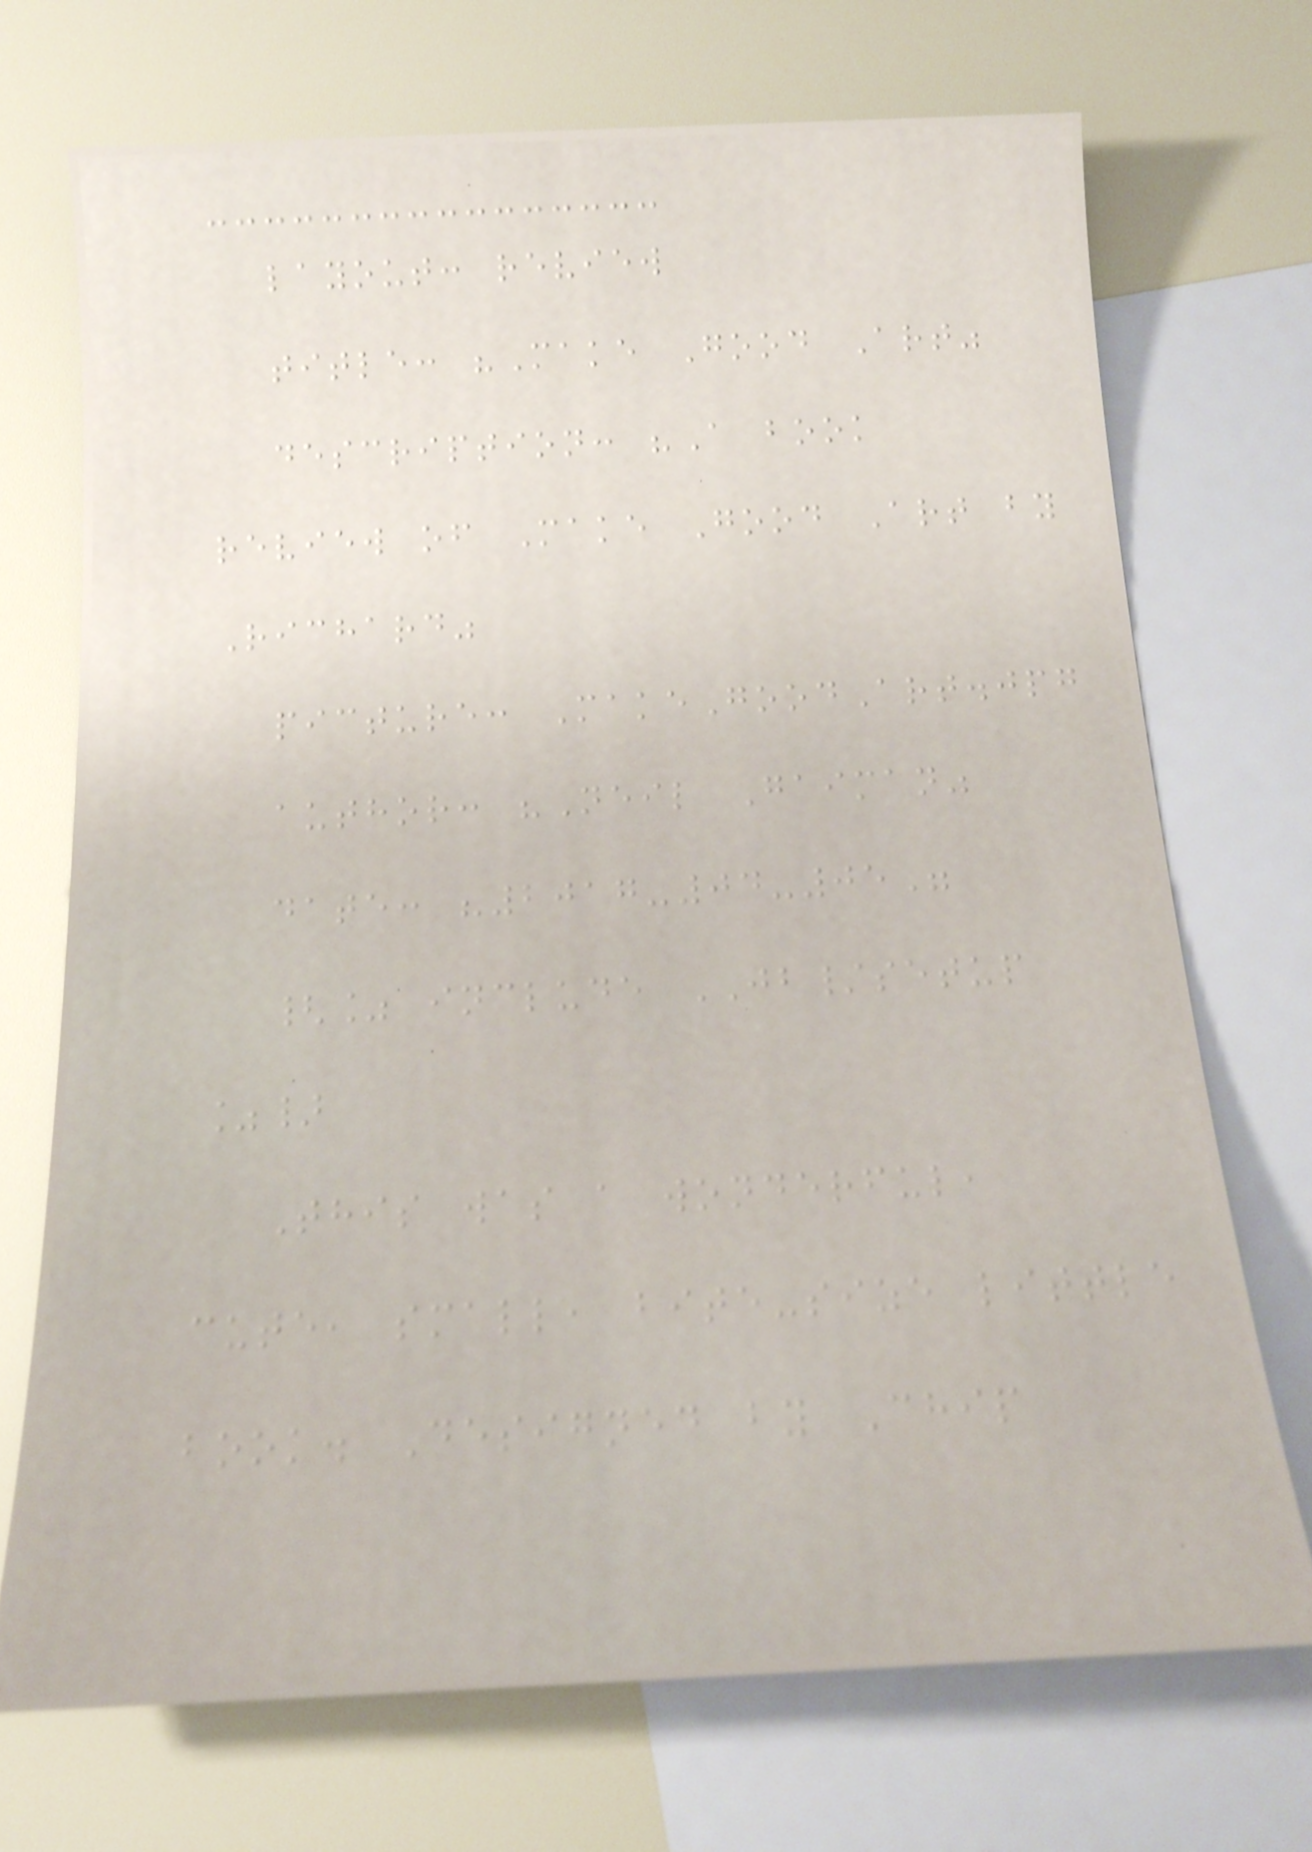layout: review
title: "Make Good Art"
description: "A book
review of Make Good Art by
Richard"
picture: MakeGoodArt.jpg
author: "Neil Gaiman"
date: "2017-04-05"
{% include JB/setup
%}
This was a wonderful,
cute, small, bite-size little
book. Designed by Chip
